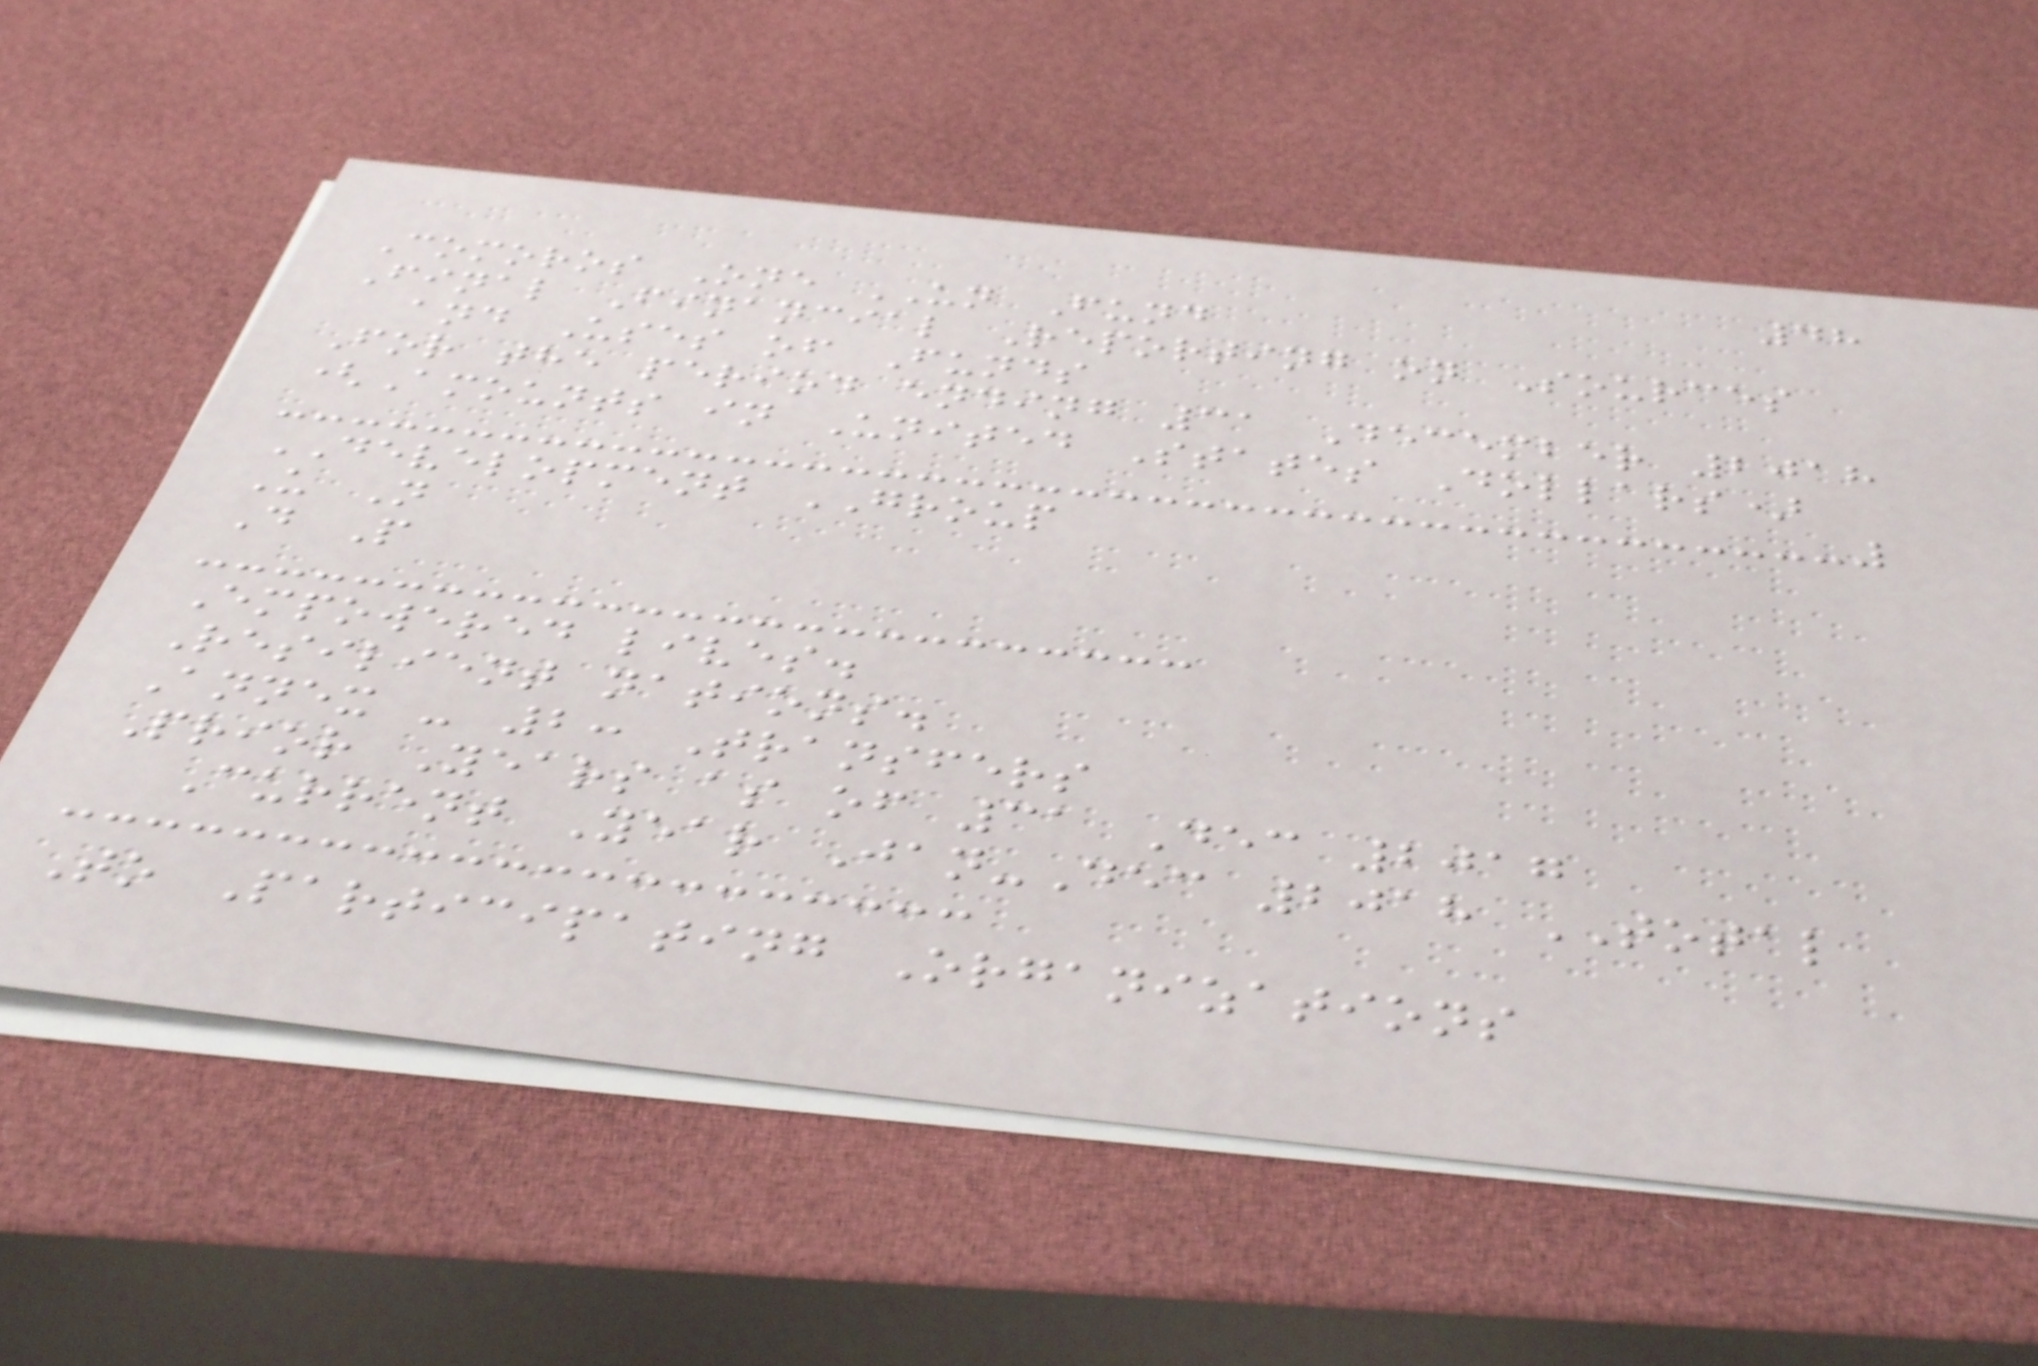48
Comoros One UN Fund
Final Financial Reporting on Sources
and Uses of Funds
For the period ending 31 December 2018
(Amounts in United States Dollars)
DEVELOPMENT GROUP
U N
D P
Empowered lives.
Resilient nations.
Annex - 2: Transfers
Prior Years as of 31 Dec 2017
Current Year Jan-Dec 2018 TOTAL
To Participating Organizations
